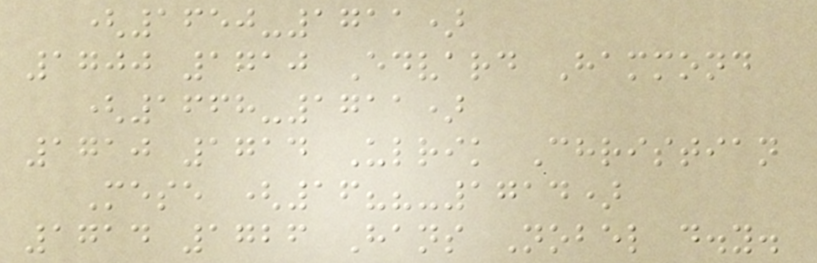(1650-1711)
1700 1710 Edvard Hammond
(1668-1711)
1710 1714 Ulrik Christian
Mese (16??-1714)
1714 1726 Hans Nobel d.y.
